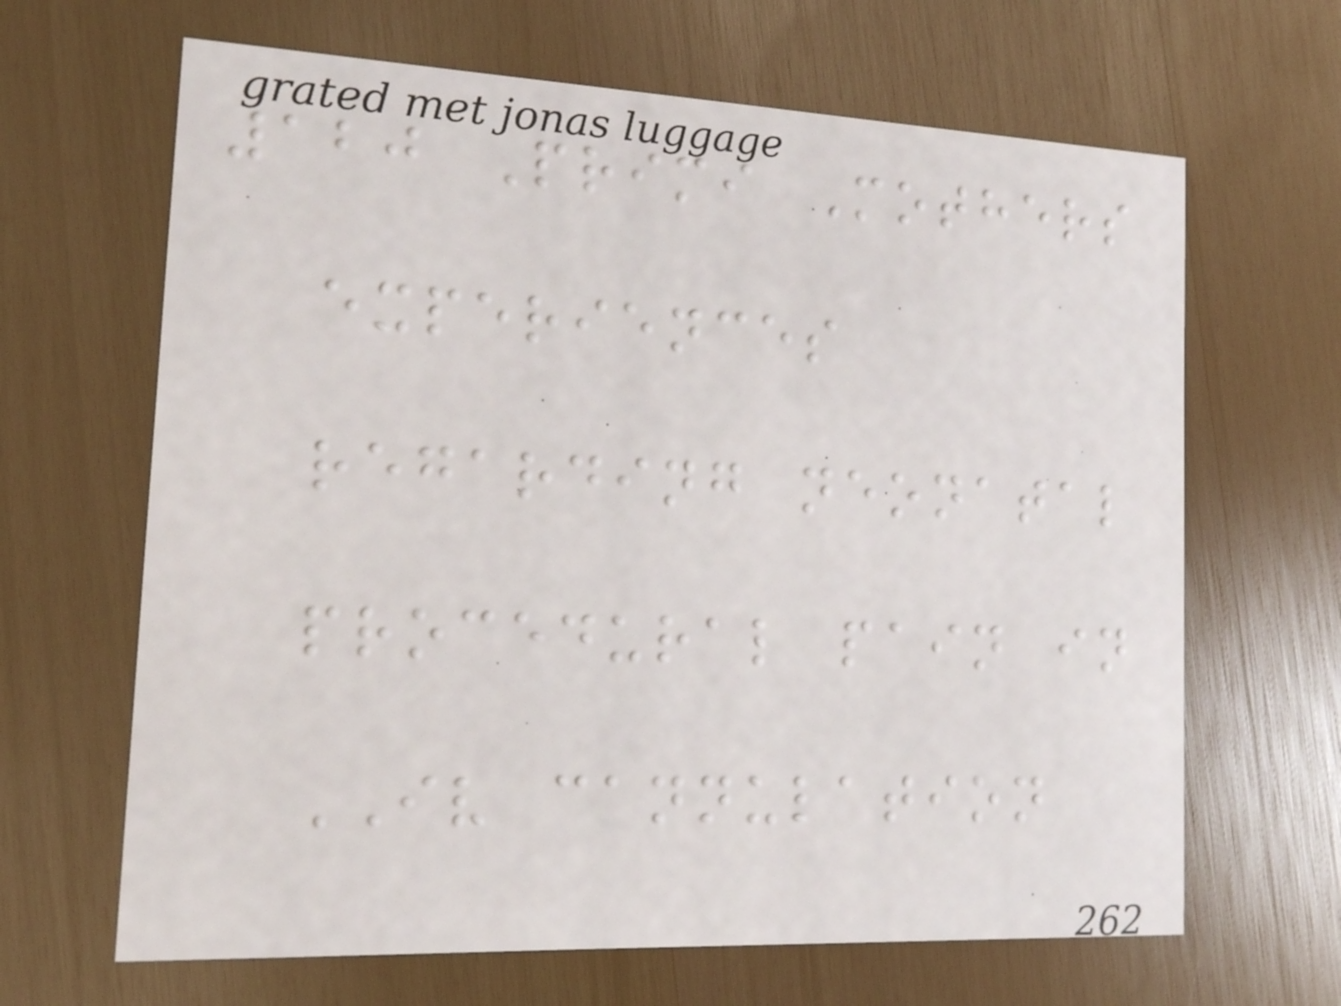120 Primi Mothers
experiences
regarding neonatal
procedural pain in
IV cannulation
